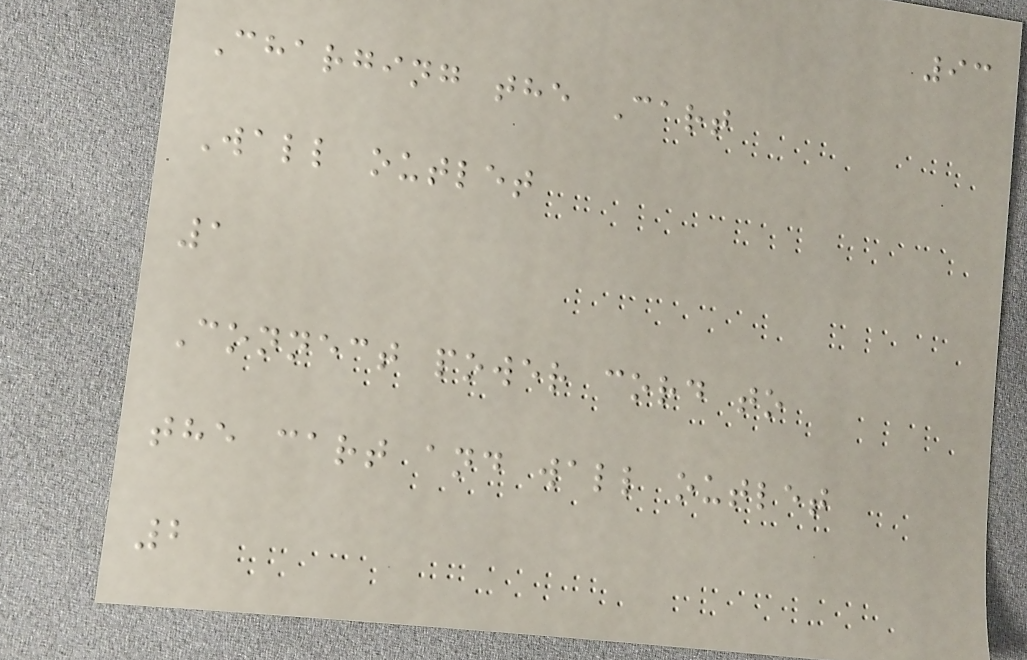93
Charging the Cart
Wall outlet
1
Connect power cord to
the cart and wall outlet
2
